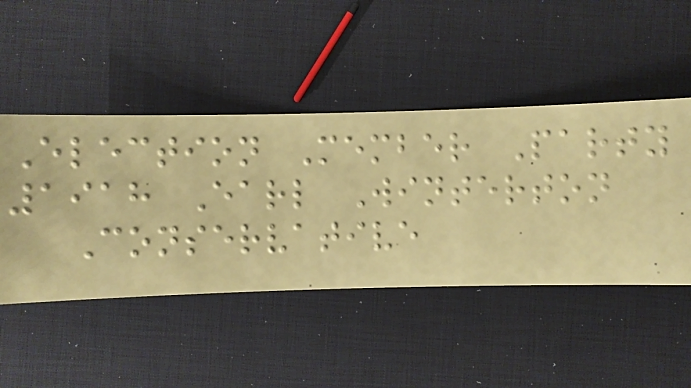Election Member Party
1918 Earl Winterton
Conservative
